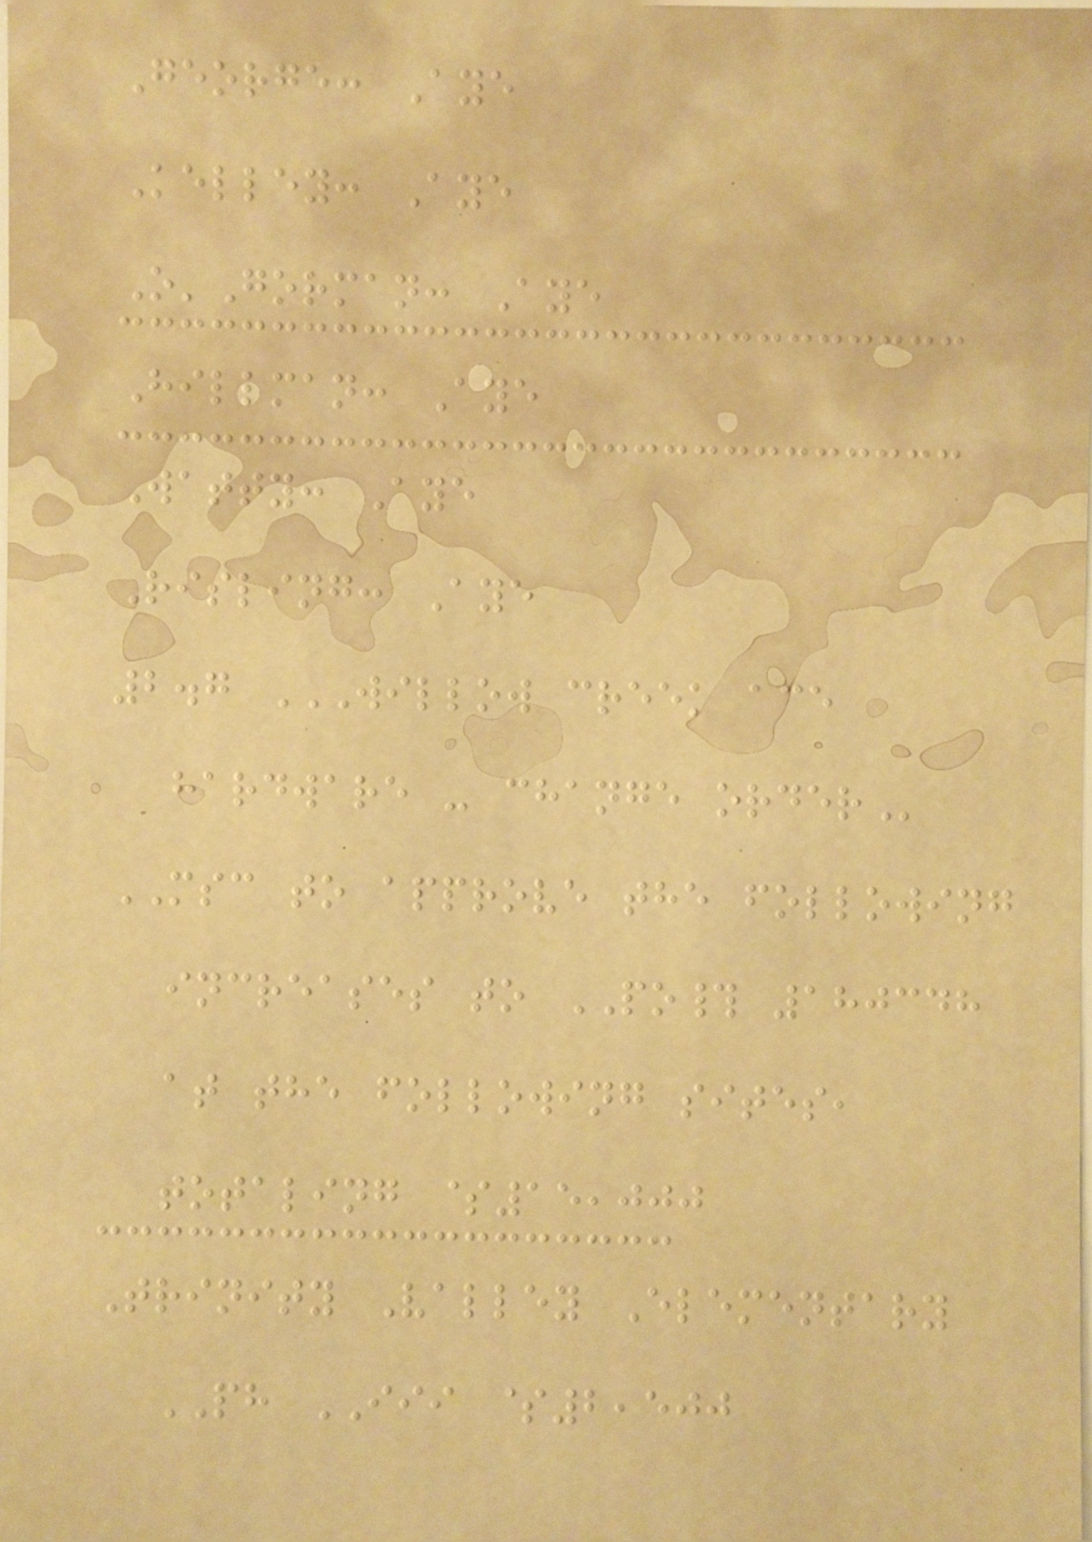George: Aye
Kelley: Aye
O'Gorman: Aye
Hillman: Aye
Watty: Aye
Risling: Aye
2.7 WILLOW CREEK ACE
HARDWARE - CHANGE ORDER
MSC to approve the following
increases to PO# 180348
at the following sites,
totaling $15,000
Trinity Valley Elementary
PH III $2,500
